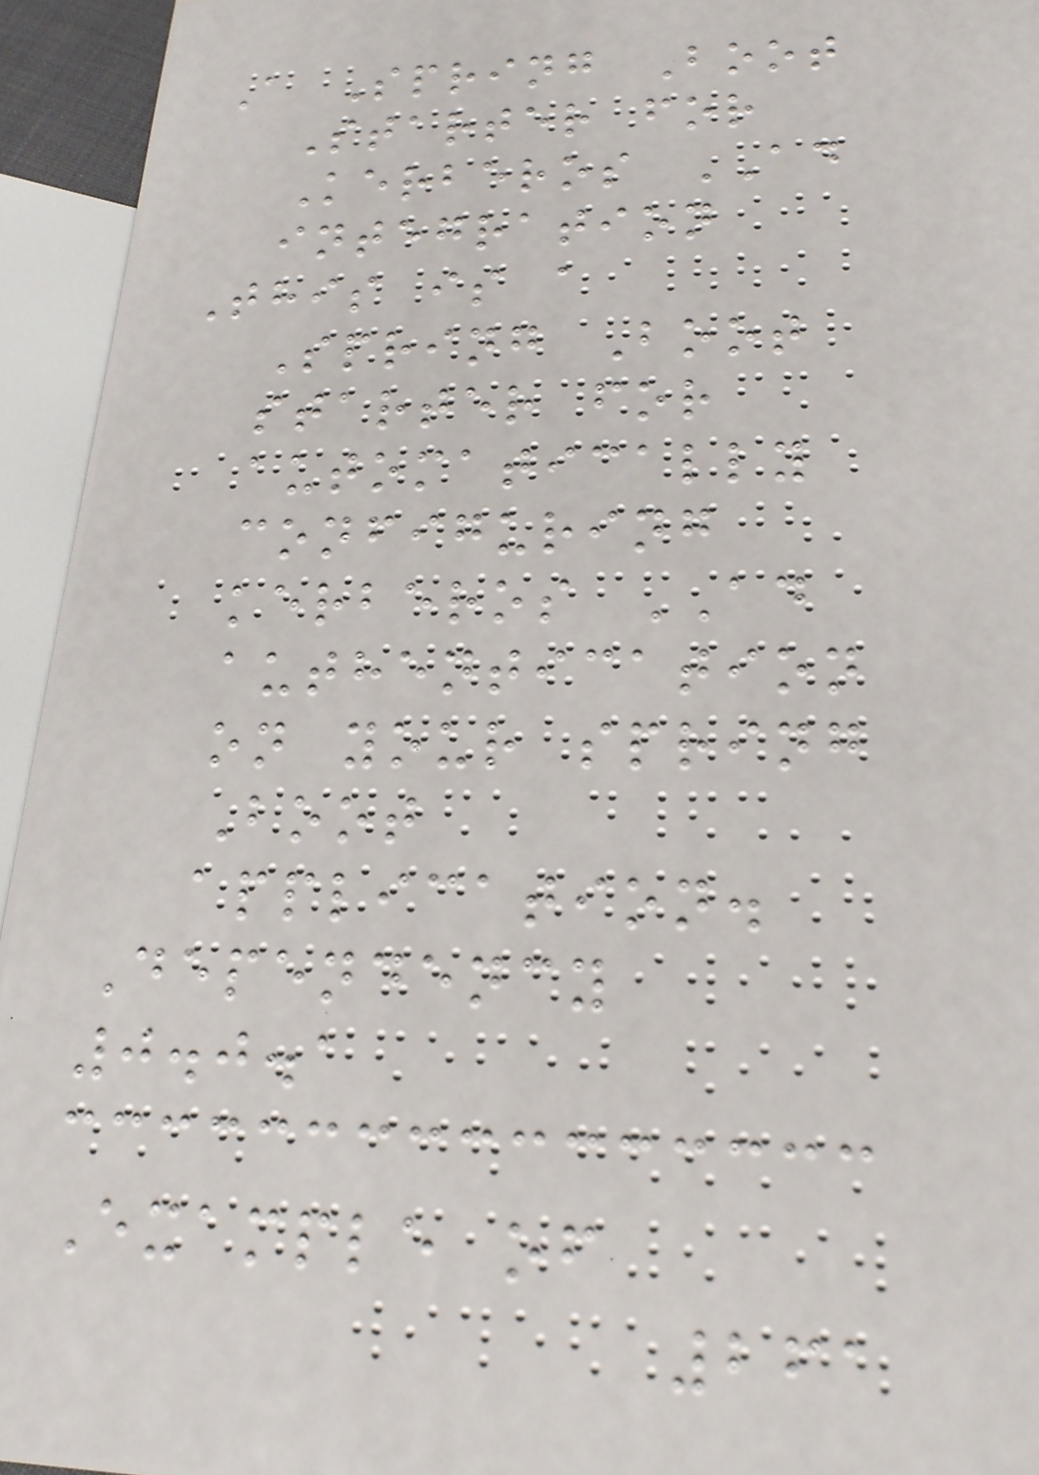A Spring Boot
Starter for
Kerberos AD
integration
This is a
Spring Boot
starter for
automatically
configuring
kerberos AD
authentication
on your spring
Boot
application.
Dependency
0.0.1
Example of
261
